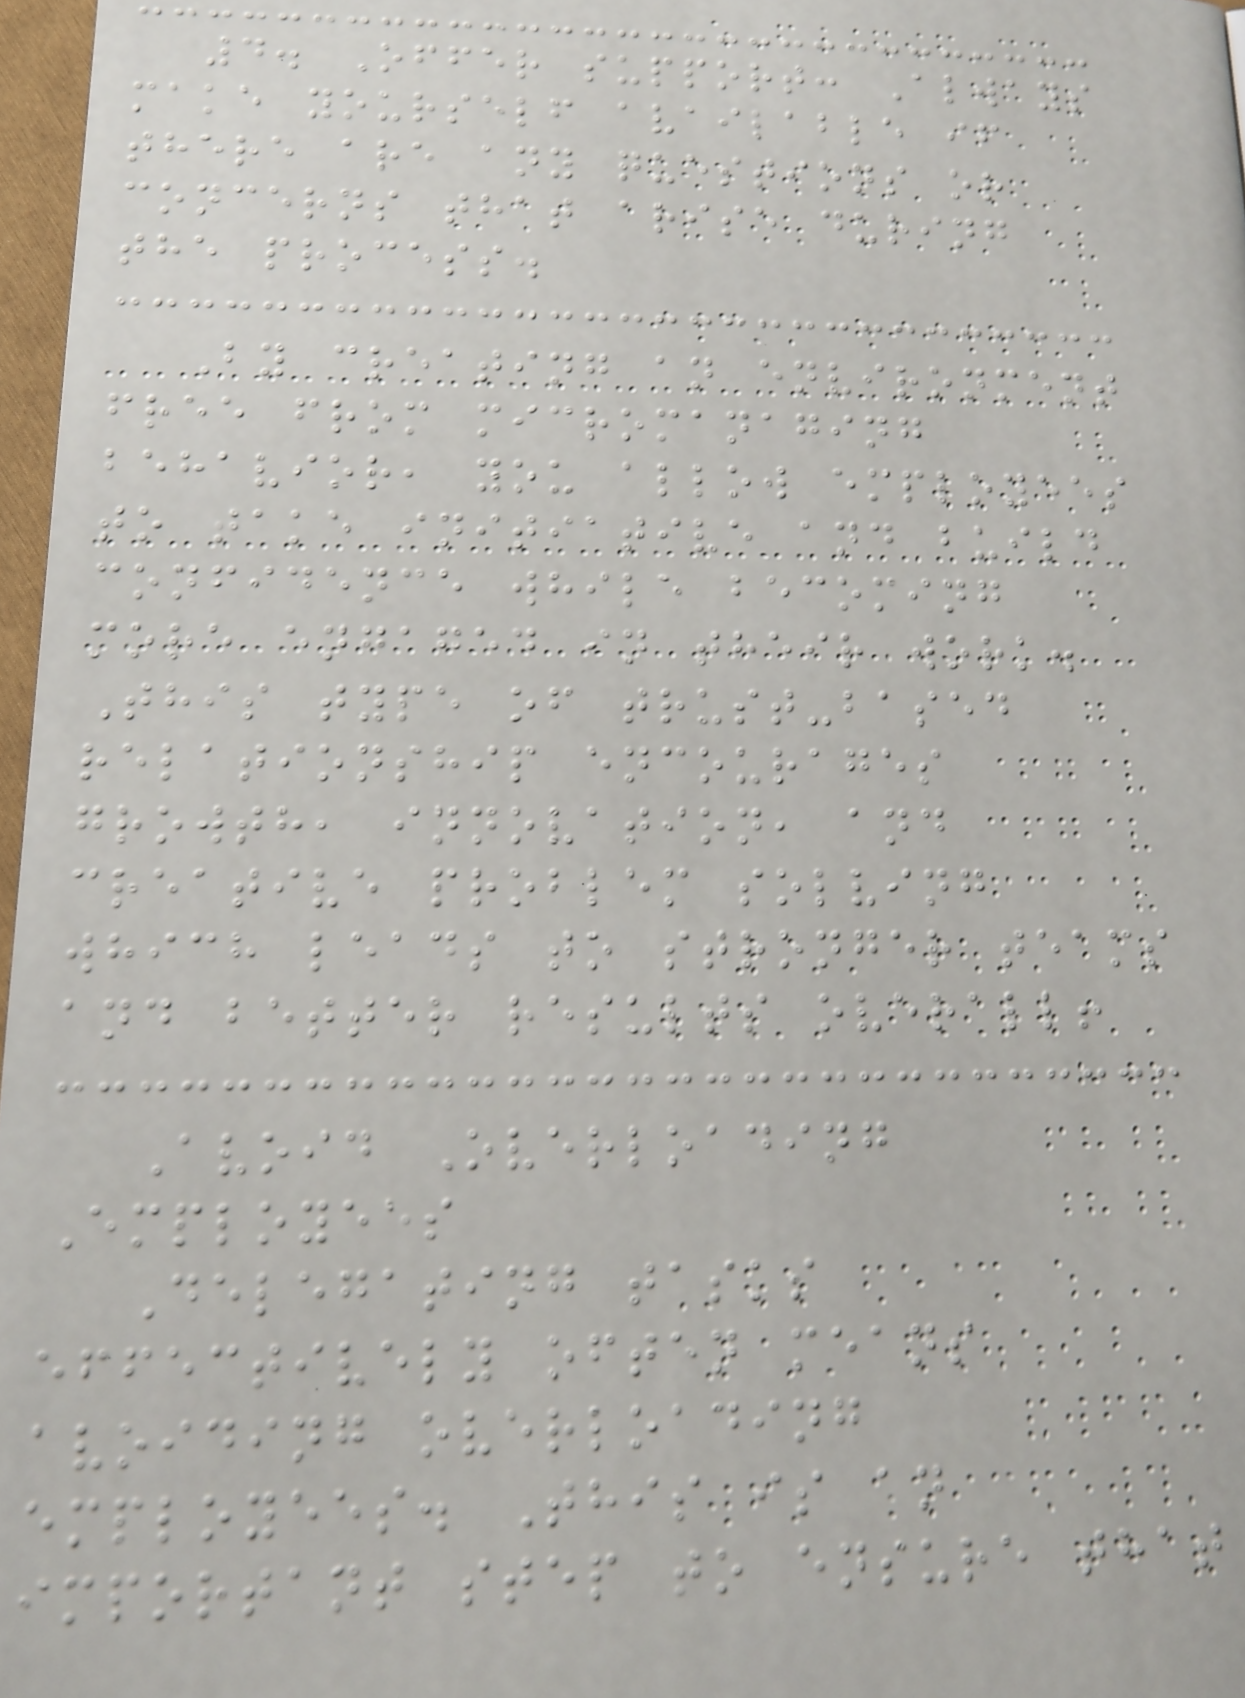4. Offer support: Always
make yourself available if
there are any questions or
concerns that arise during
the process.
By creating an environment
free from micromanaging
behavior, you allow employees
to take initiative and build
confidence while becoming
more engaged in their work.
This type of trust-based
relationship encourages
growth, innovation, and
creative problem solving
which leads to stronger teams
and better results overall!
Avoid Overloading
Employees
Delegating tasks
effectively often means
avoiding overloading
employees. This is an
important step to ensure that
